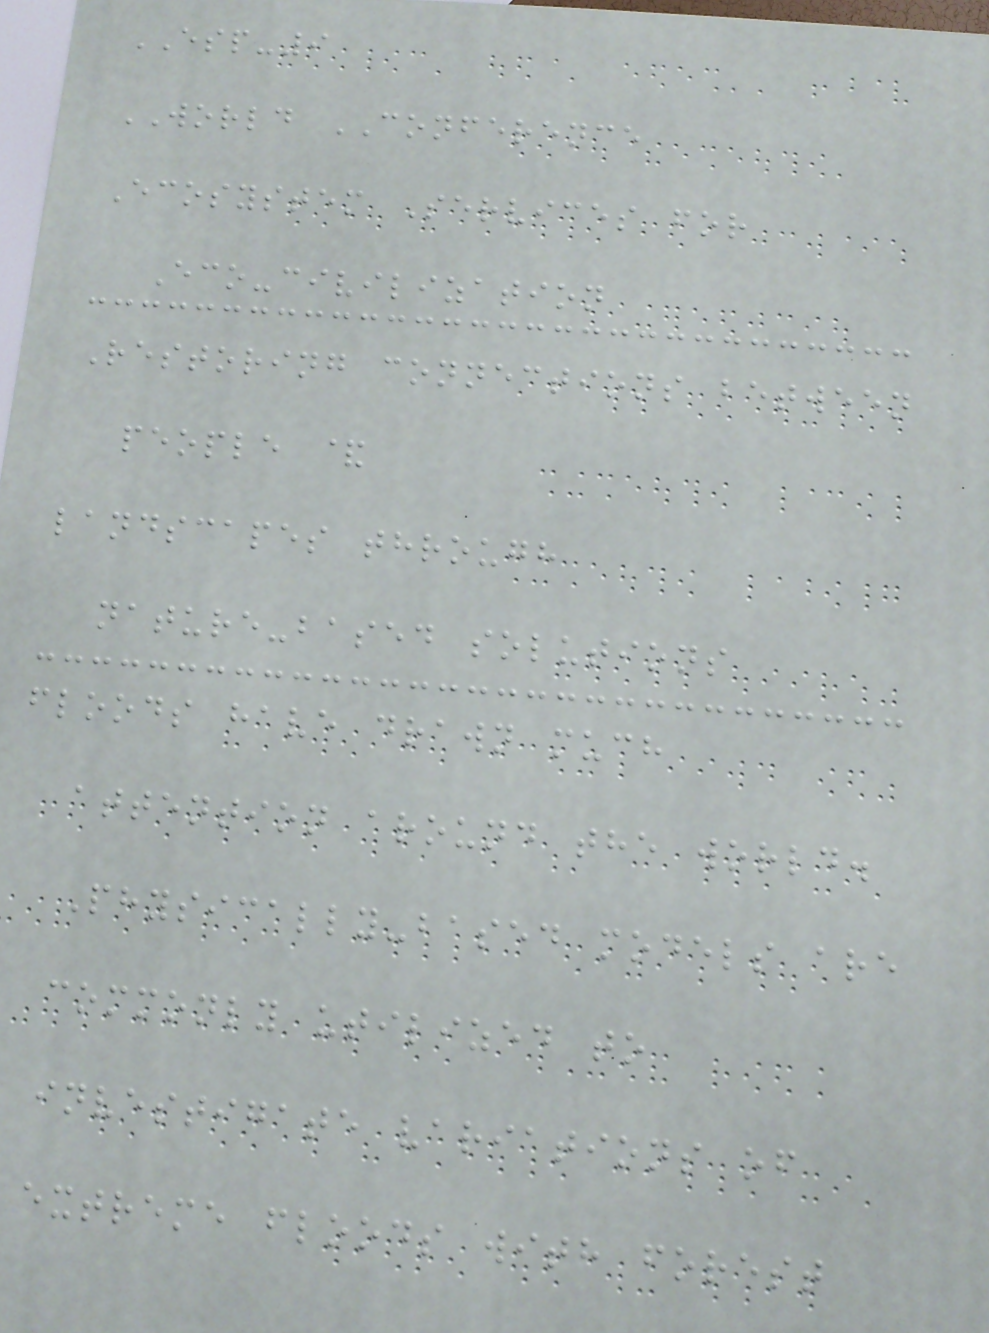ESP-9
WORLD CONFERENCE
Ecosystem Services for
Eco-civilization
Restoring connections between
people &
landscapes through
nature-based solutions
floods have drawn much
attention around the world.
Physically-based models are
commonly utilized to
investigate variations of
extreme floods with forest
